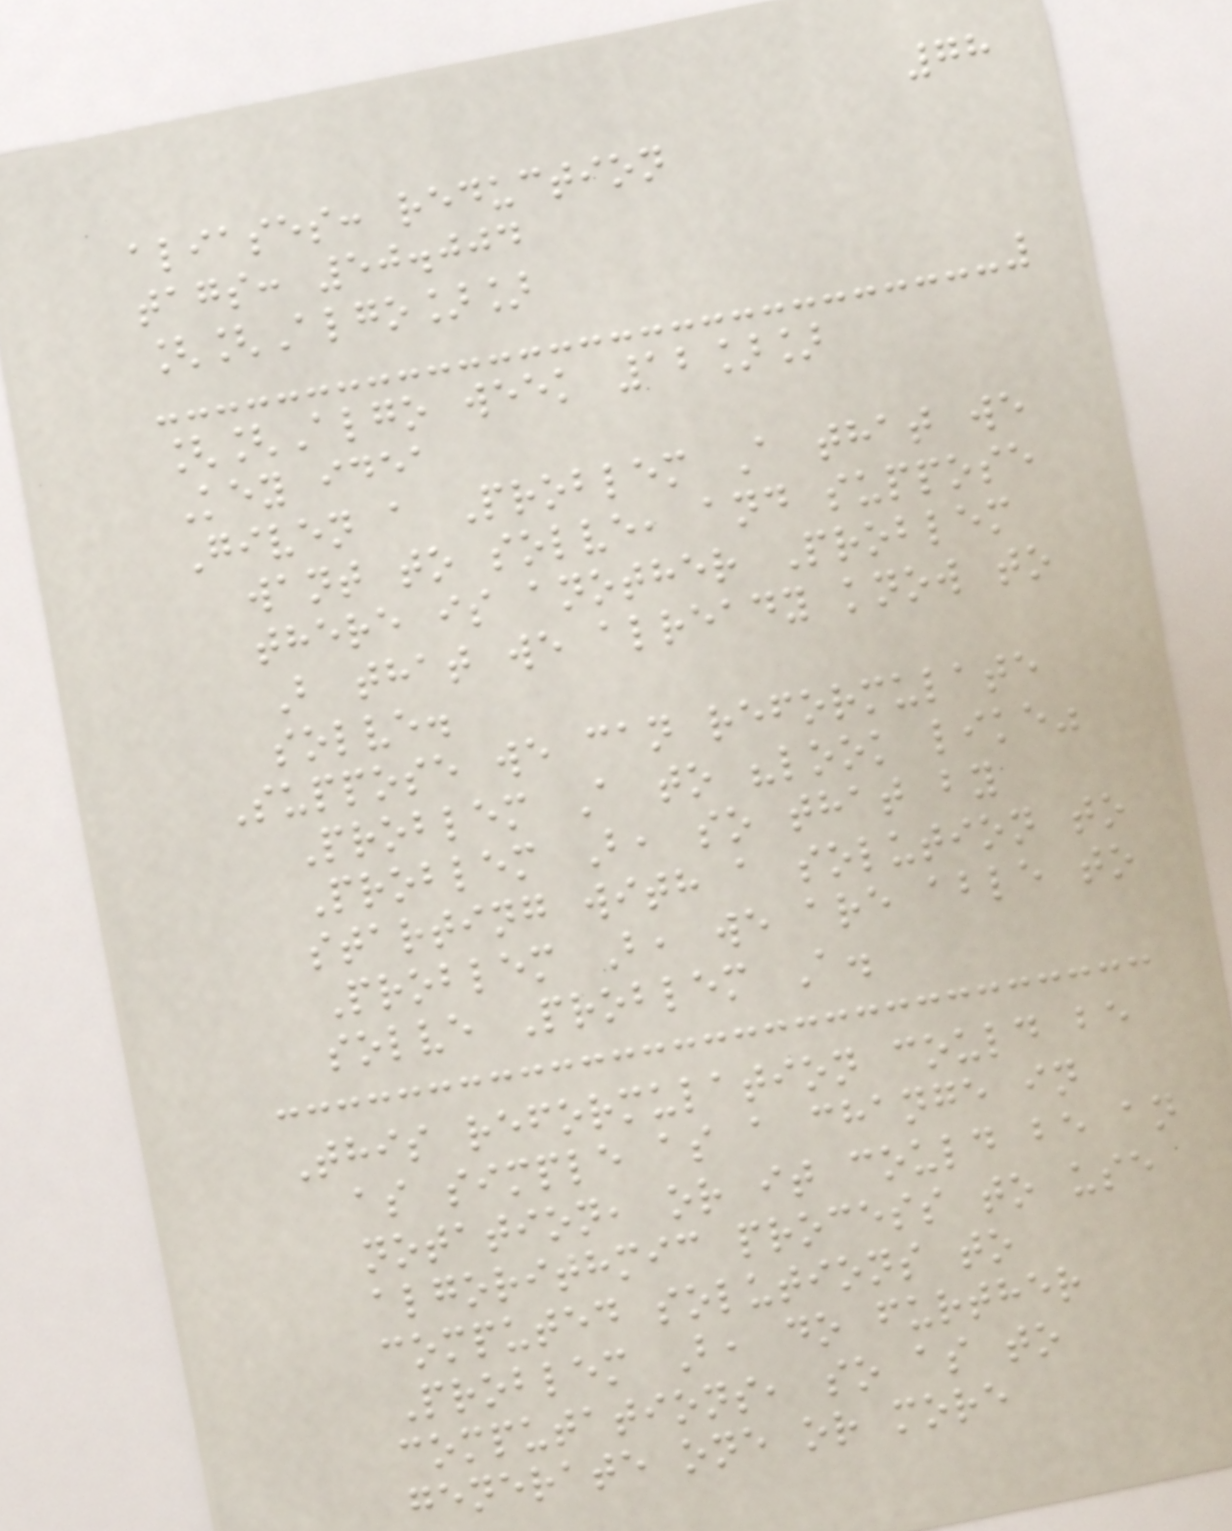78
aliases: reduction
tags: 50.004
[[Algo]]
[[Algo week 12]]
Key idea
Given a Problem A that we
want to solve, and suppose
there is another Problem
B that we already know to
solve.
Suppose we can reformulate
Problem A to "look like"
Problem B, so that by
starting with a solution to
Problem B, we are able to
solve Problem A.
This reformulation could be
as simple as a change in
notation, or it could be an
algorithmic process to use
computed solutions to
Problem B, do further
computations, so as to
generate one or more
